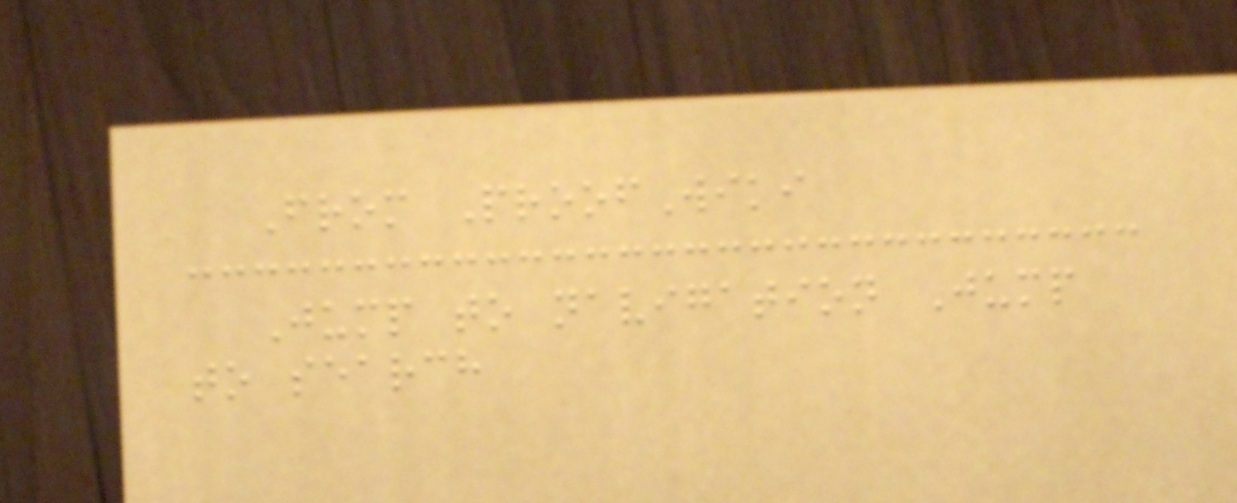From ProofWiki
Jump to navigation Jump
to search
